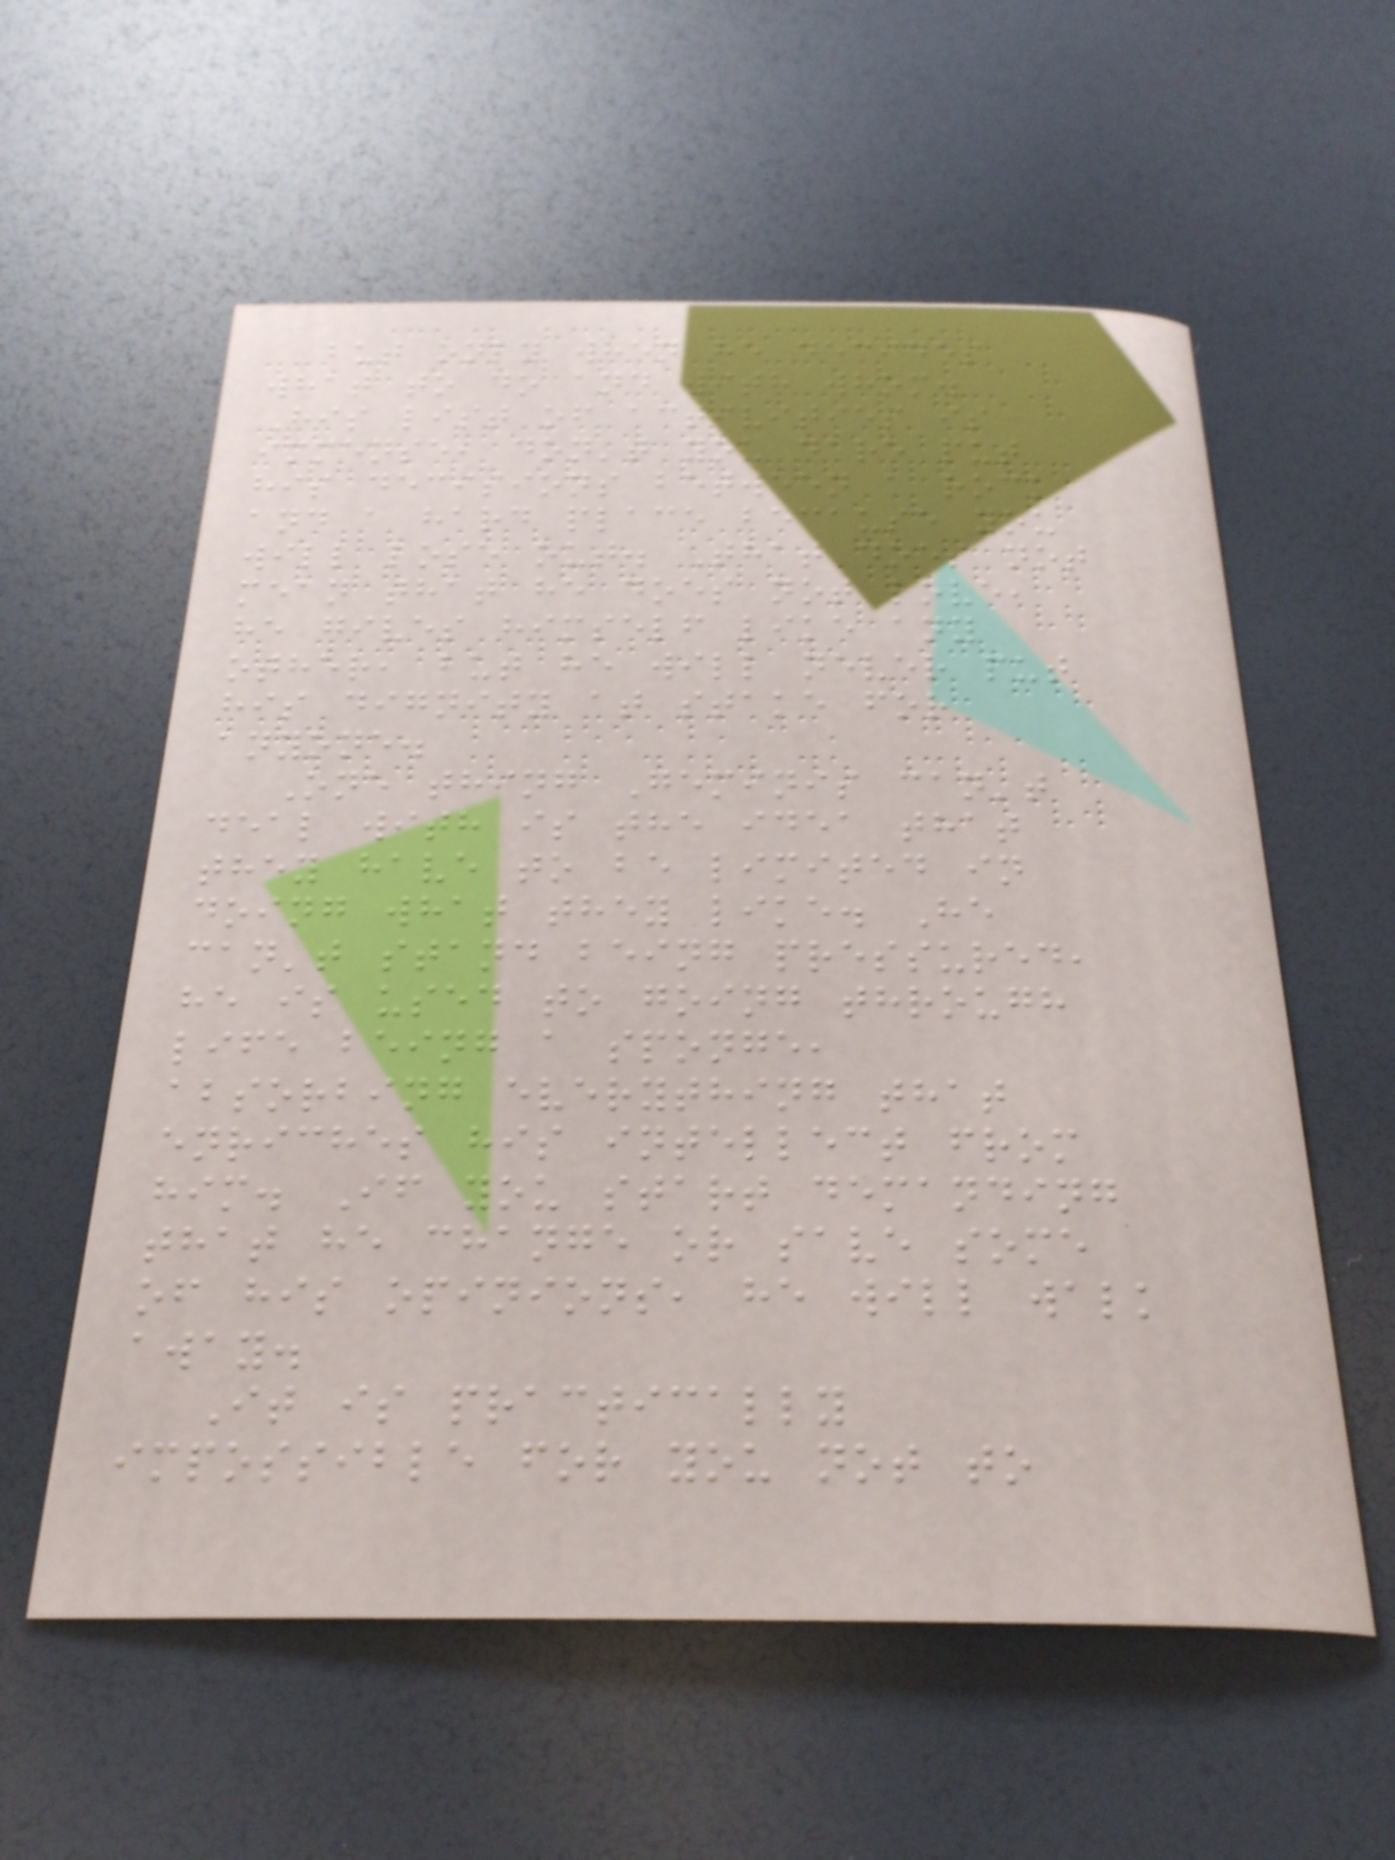but only when he decides
what to do and with whom.
His list of activities is
immense, don't you dare put
his decisions between a rock
and a hard place because you
will lose out. That does not
mean that he does not love,
he gives himself like any
other, but he will never put
his dignity at stake for
anyone.
One thing Geminis can't
deal with is the idea that
they have to be limited in
doing what they like. He
can't stand being pressured,
he is used to going through
life being a sponge,
absorbing everything that
enriches his intellect from
him. If you start demanding
that he change or save some
of his opinions, he will walk
away.
It is practically
impossible for you not to
